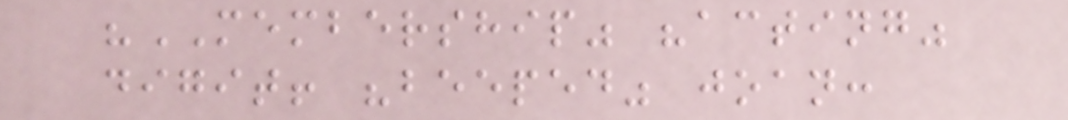"MEMBERSHIP" "acting"
digit! "beeped" joan:
